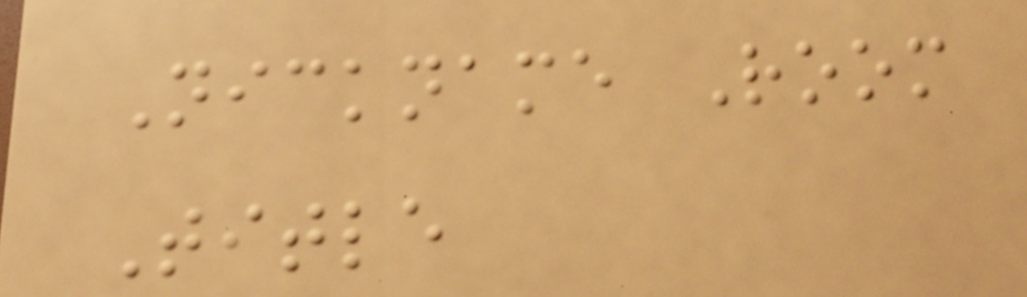Nickname Room
Title
